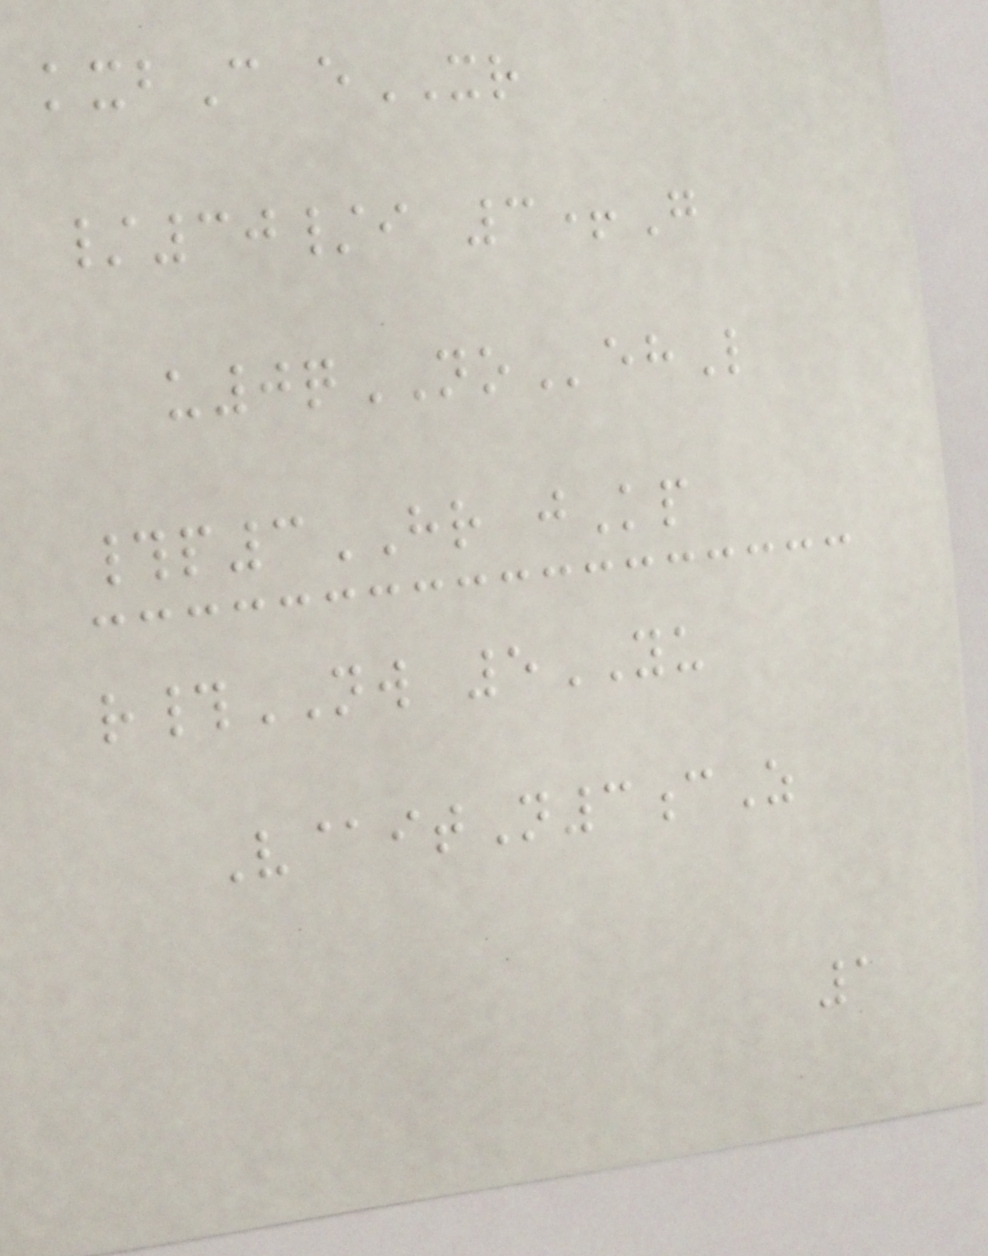kxbC eXR
/30/i 3+G
u0qNOehL
#p3HR jKp
r#NW 5YU
V@itN3cZ
1
